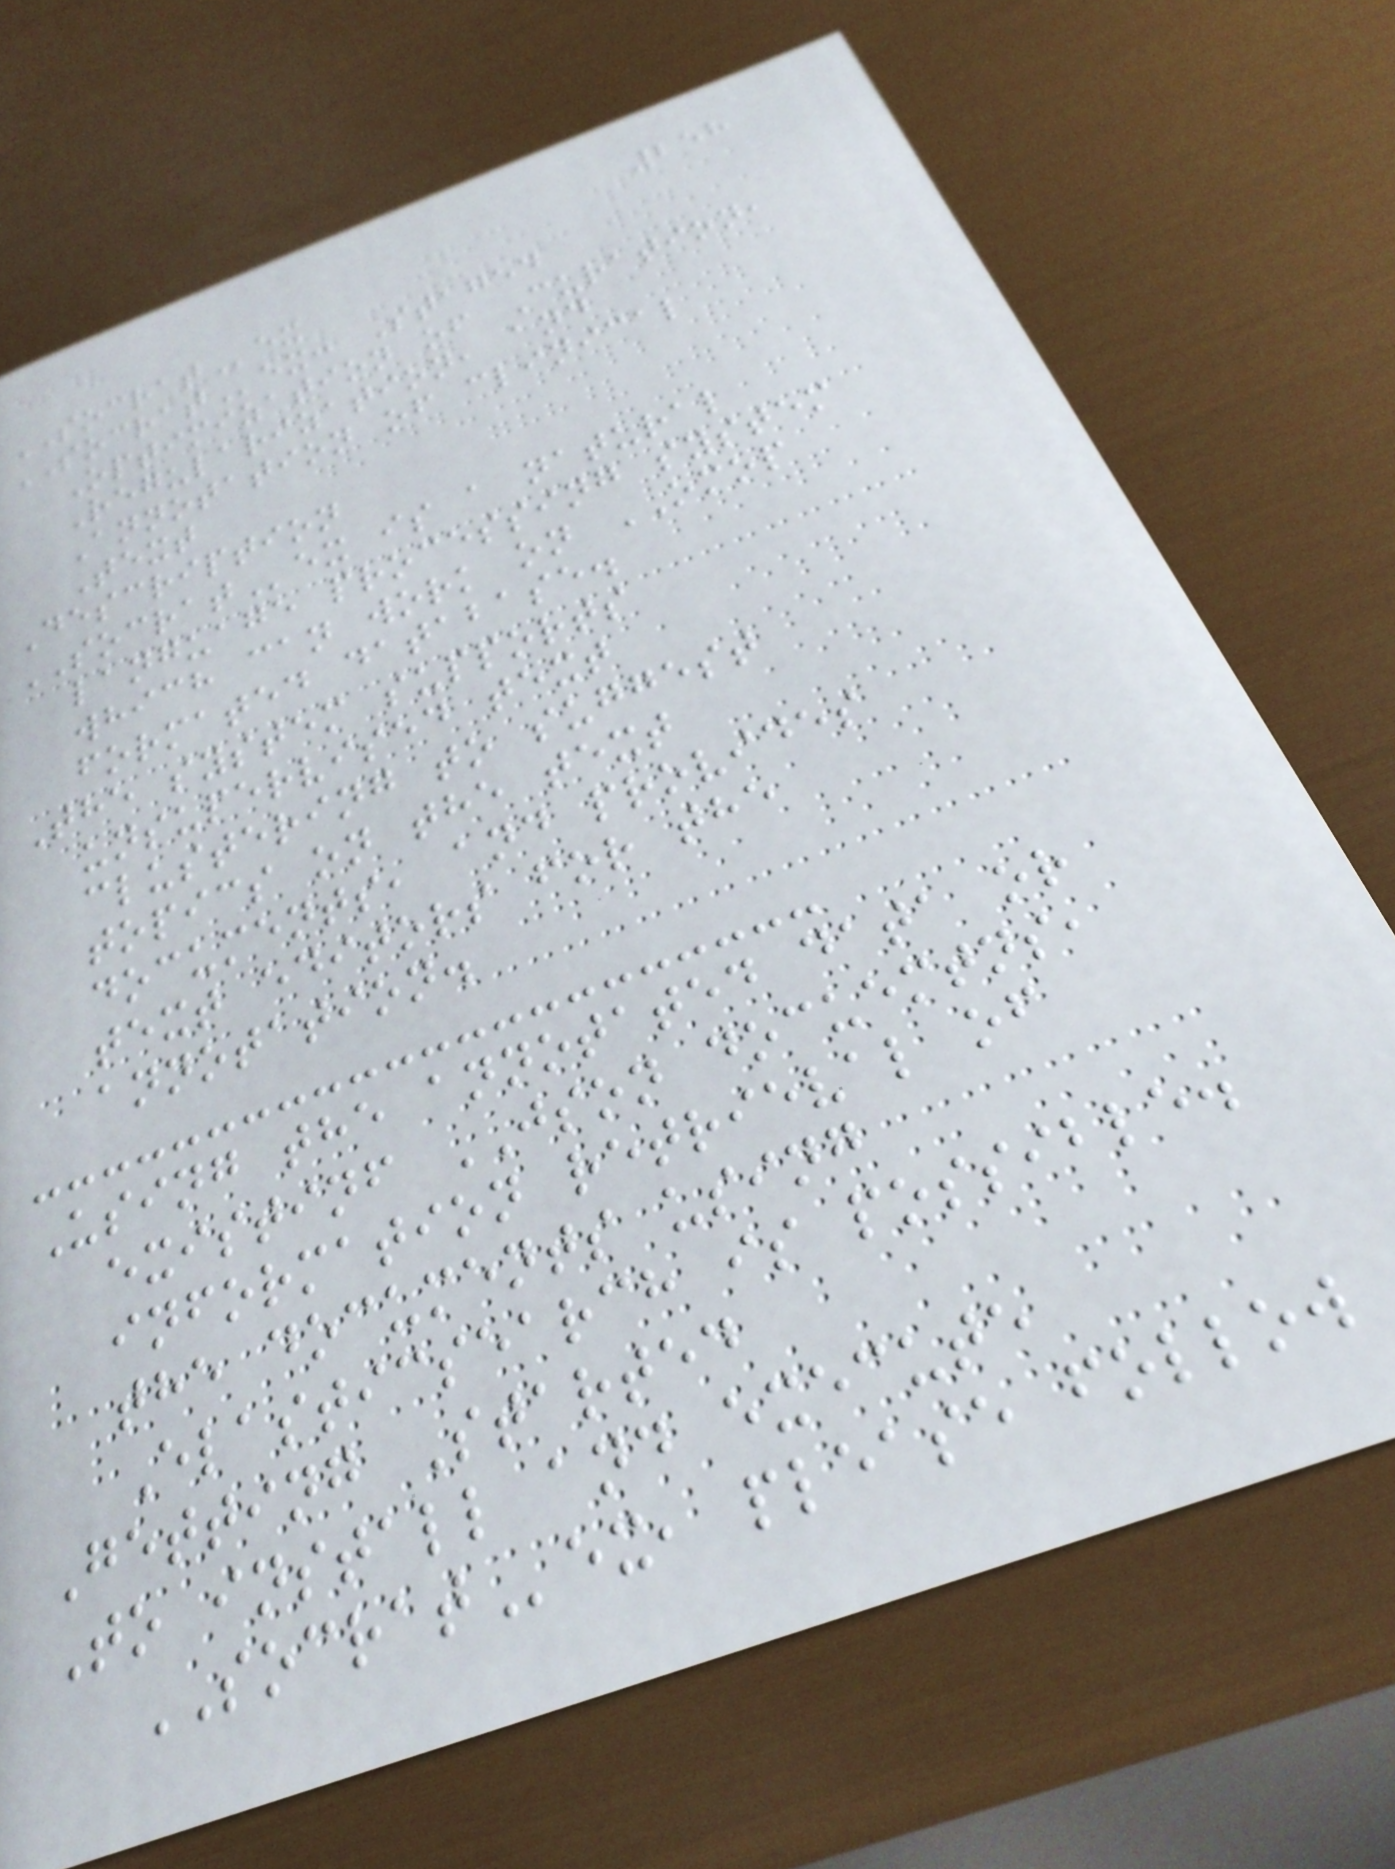258
SOCRATex
SOCRATex: Staged
Optimization of Curation,
Regularization, and
Annotation of clinical
Text
Description
SOCRATex is a natural
language processing system
which can work on OMOP
formated database.
The system supports
unsupervised text
clustering to suggest
topics on the text
documents, and provides
text editors for the
annotation.
Using the annotated data or
existinf JSON docuemtns,
information retrieval of
the documents using
Elasticsearch is possible.
Getting Started
To install and execute
SOCRATex, please follow
